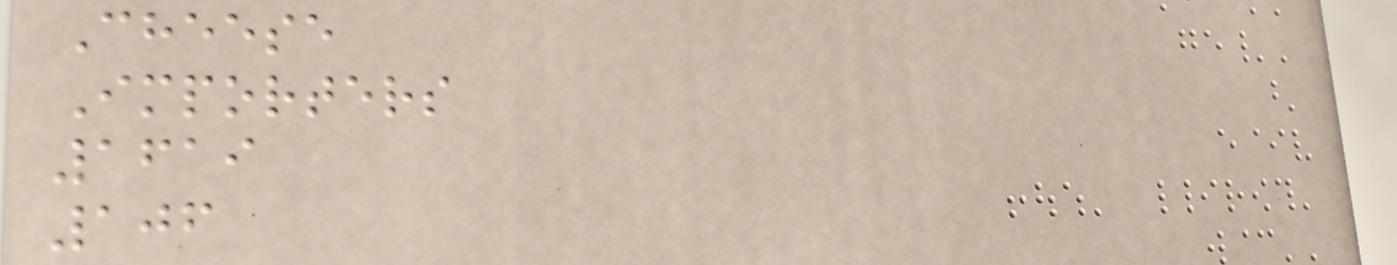Cheese
Importers
1619
106
